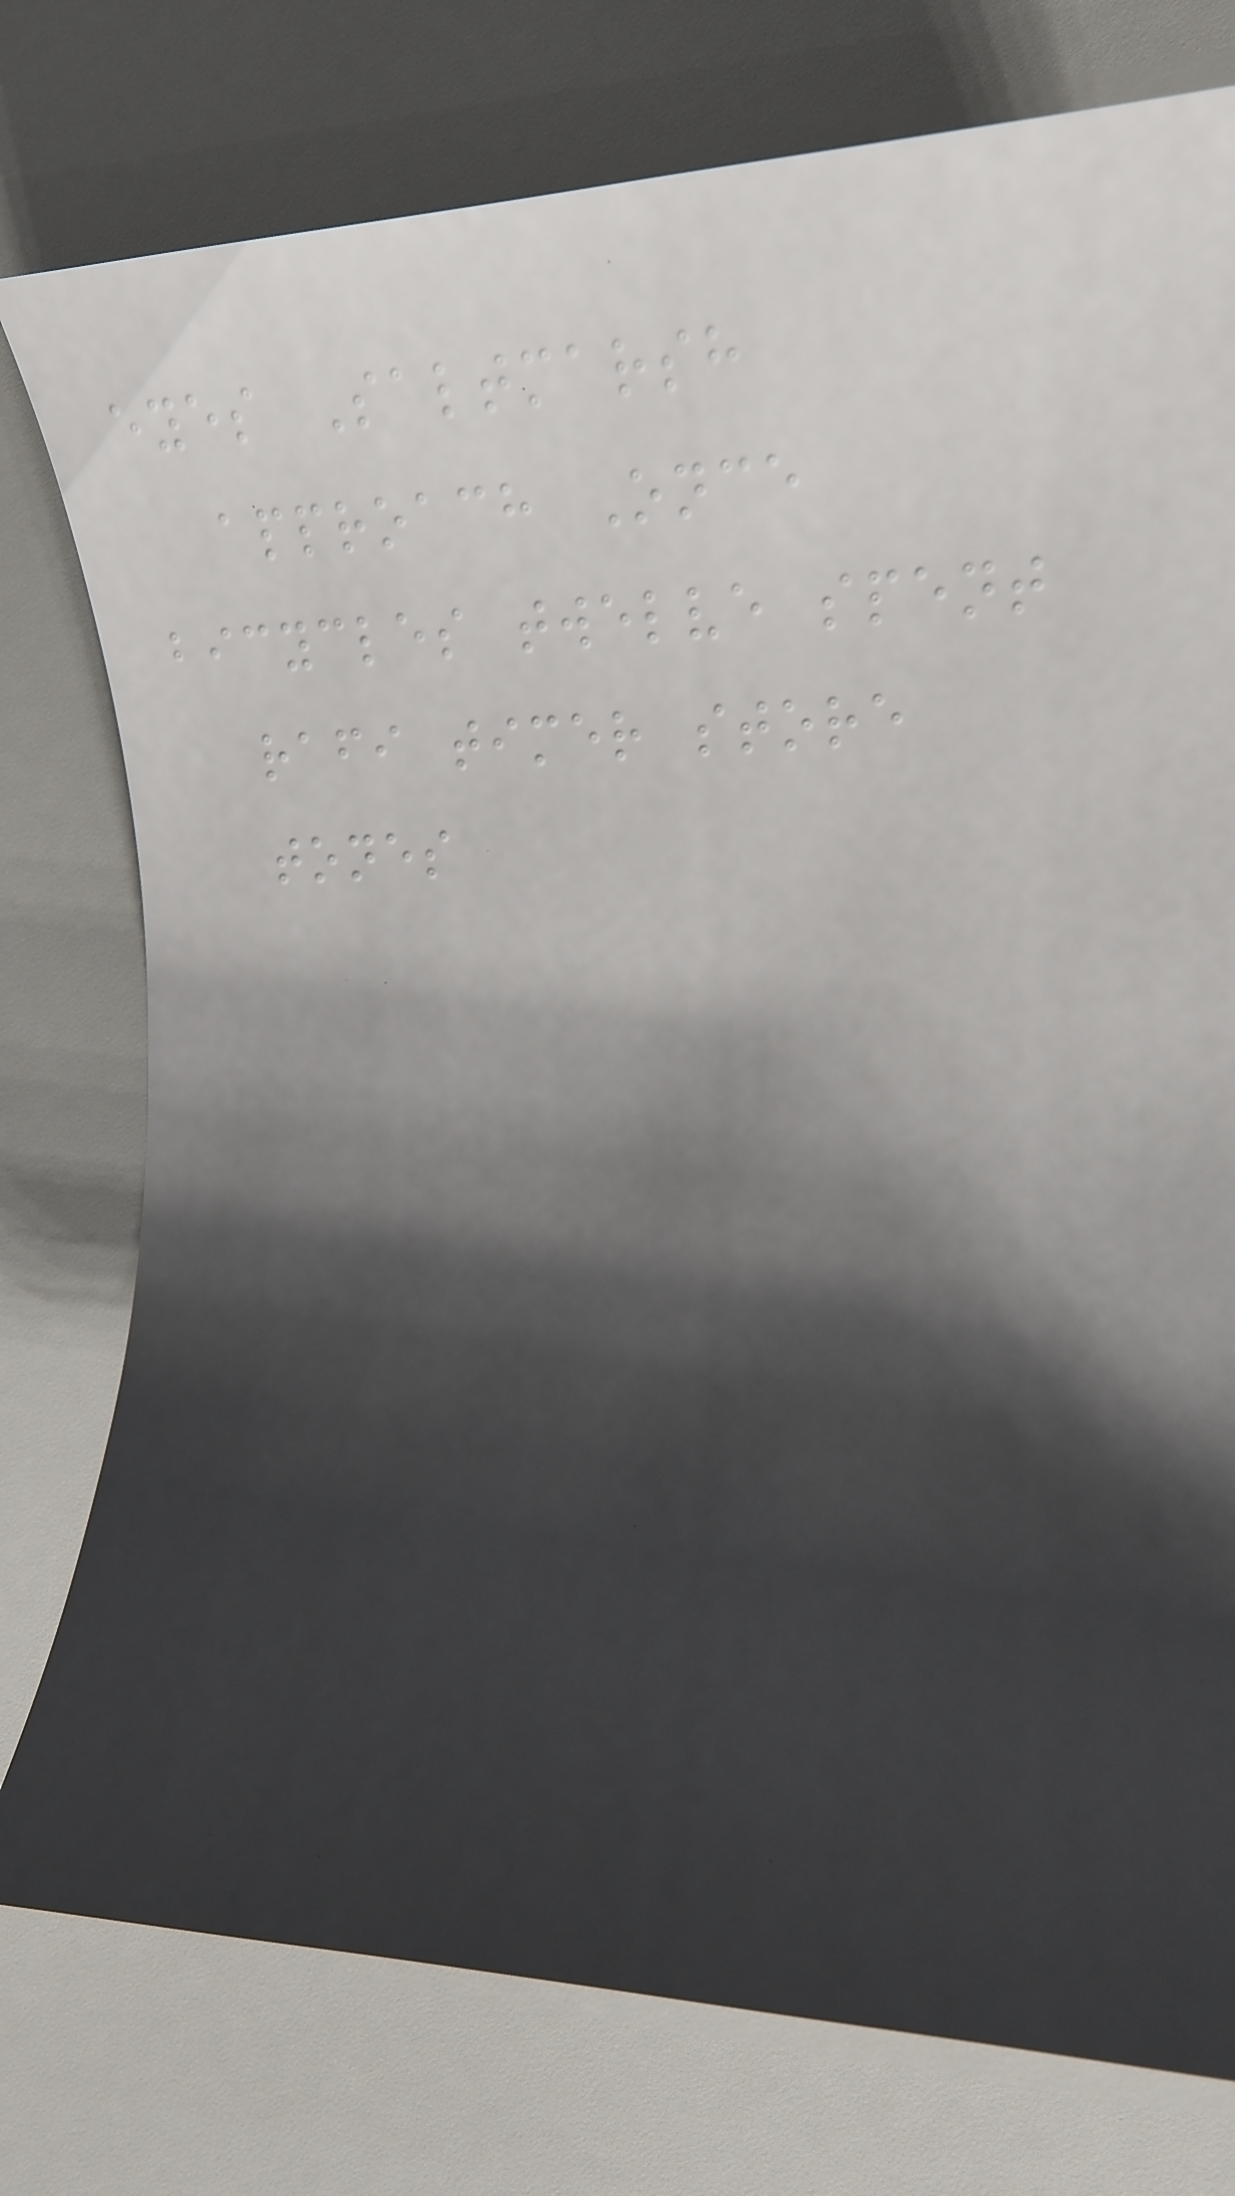eyes Saltmarsh
approach Once
bicycles twelve spent
rafi timer store
tones
